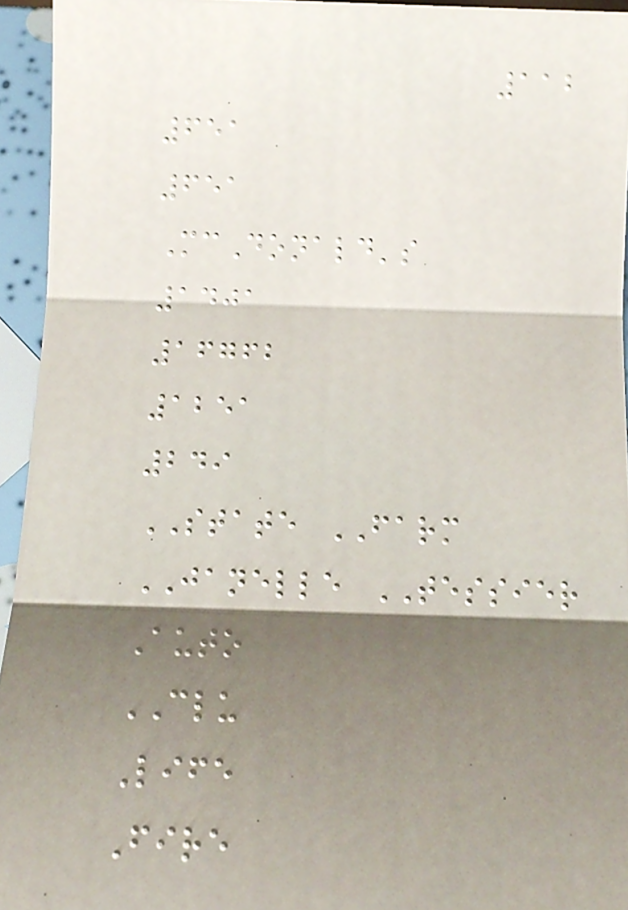112
651
651
McDonald's
1401
16762
1251
249
STATE FARM
JANELLE TESSIER
Auto
CLU
Life
Fire
